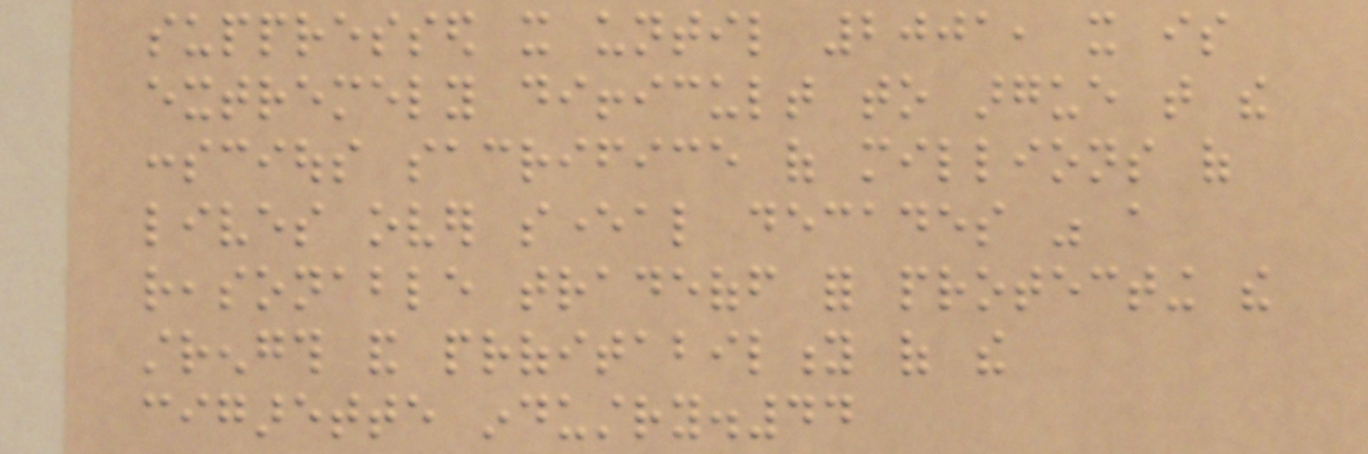suppressed it until 2001, it is
extremely difficult to argue that the
conscious sacrifice of millions of
lives over several decades was a
reasonable tradeoff for protecting the
strength and profitability of the
cigarette industry.44
